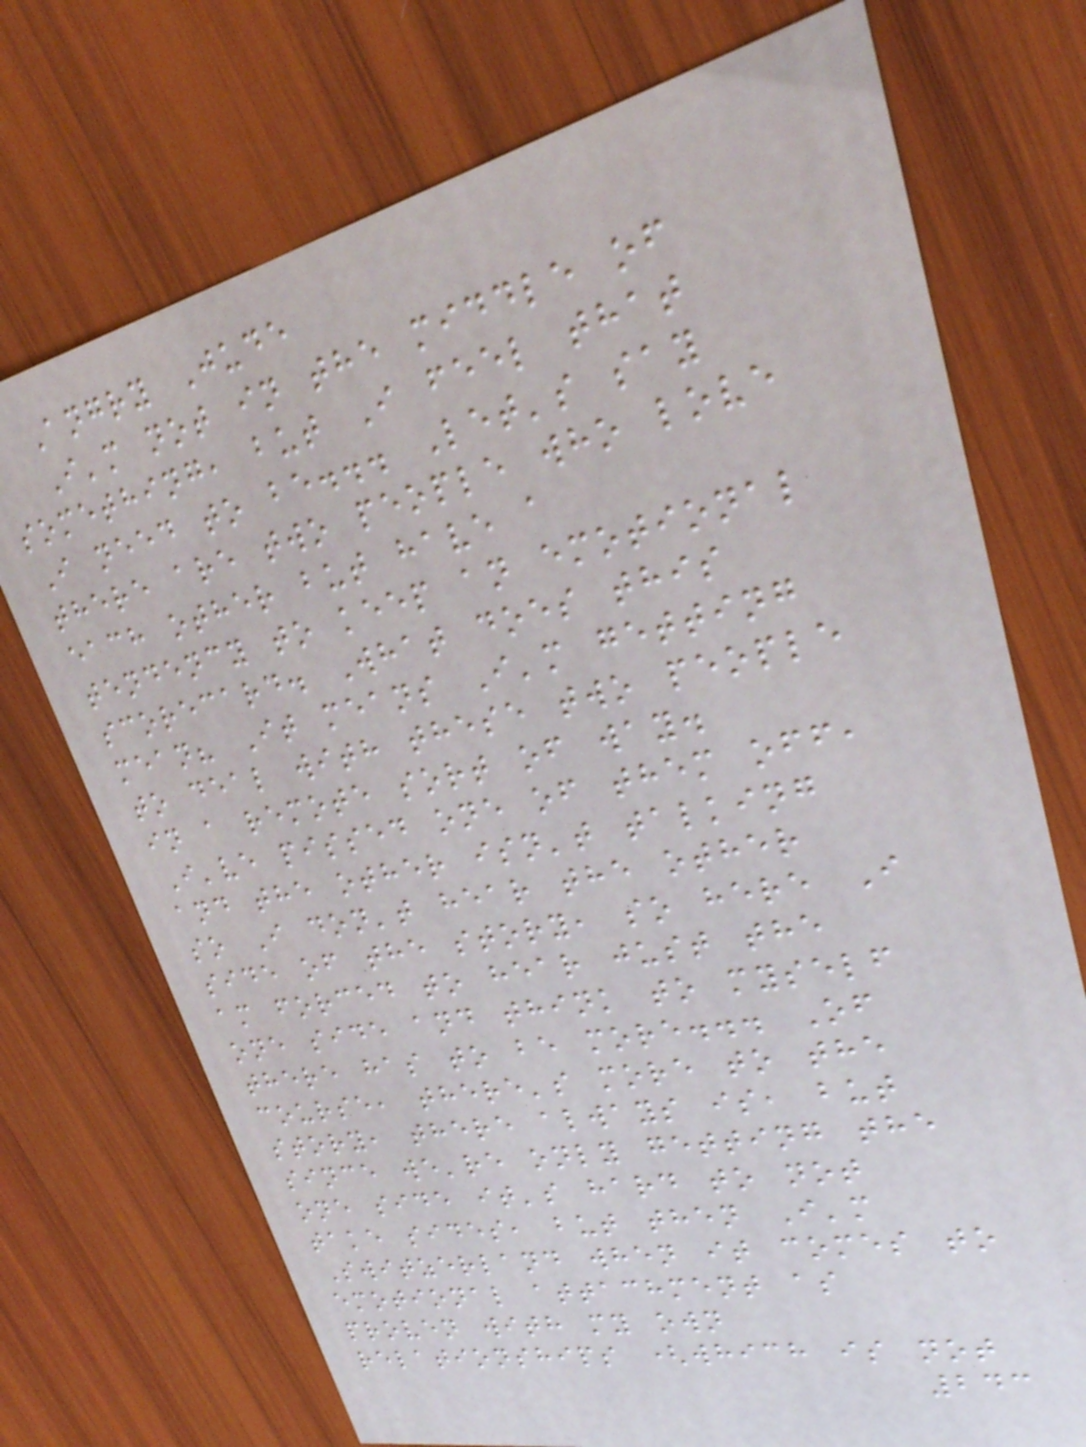Angry Jude
I'm not in the middle of
something, but I feel that
I need to be... Let's say
there are two people who love
each other but have a
tendency to keep an emotional
scorecard. What does this
mean? It means I'm getting
to deal with these two people
in a remote sort of way.
I've pissed one of them off,
and the other isn't talking
so I don't hear the other
side of the story, so here I
am forced to hear just the
one side and think to myself
there has to be more... Of
course, there's more to the
story, there always is, but
since we're only getting the
one side it's hard to not
take sides, but then I'm
Switzerland when it comes to
emotional attachment as
proven with my own
relationships (which is not
243
